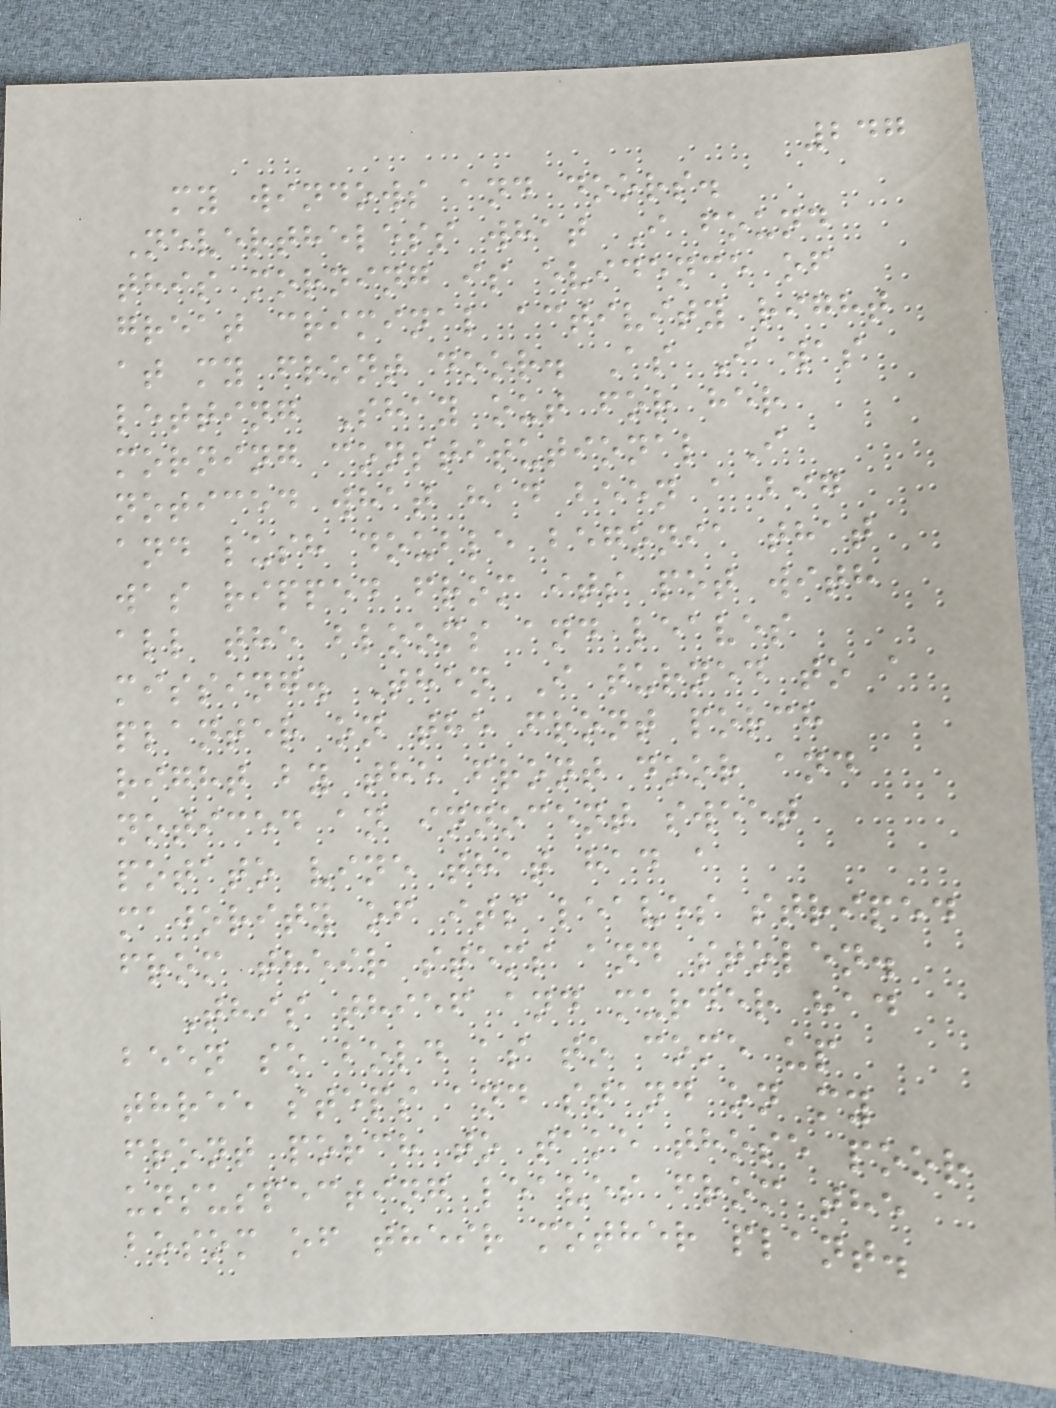247
my windows and doors.
Nevertheless what I found
this morning is evidence of
great criminal activity right
at my front door. As I was
letting Shay out for her
morning constitutional I
noticed what had been a big
and lush double begonia that
was ripped from its pot with
all the blooms and leaves
missing. Then I turned to a
planter on the front porch
right by the front door and
noticed an innocent sweet
potato vine that had a
majority of its leaves striped
from their stems and stolen.
This thief and murder had
been so bold as to come up
three steps and stand on my
front porch to take those poor
unsuspecting leaves from the
bosom of their mother plant.
